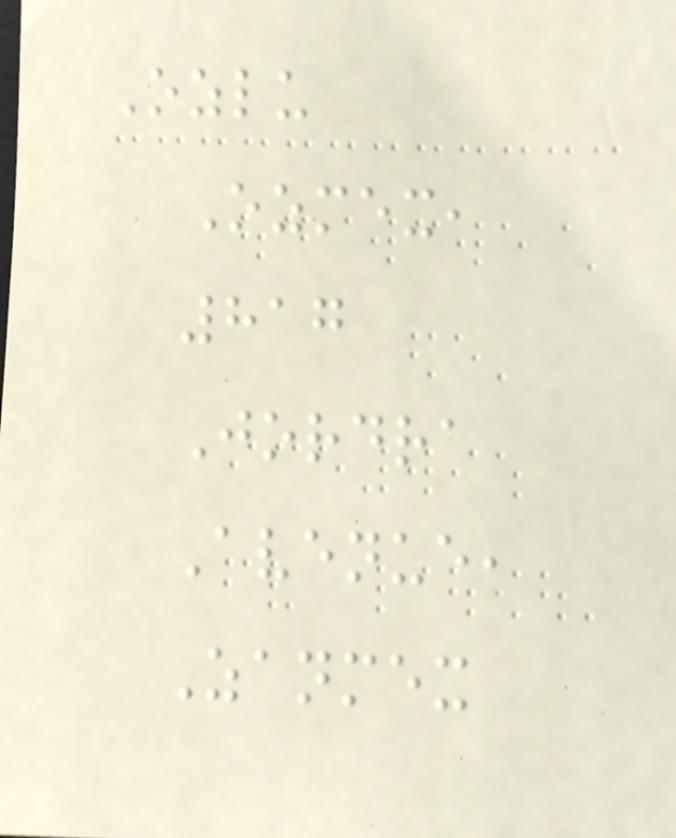Ozlu
Ozmex,
817
Jordra
Avenue,
Zanmex
